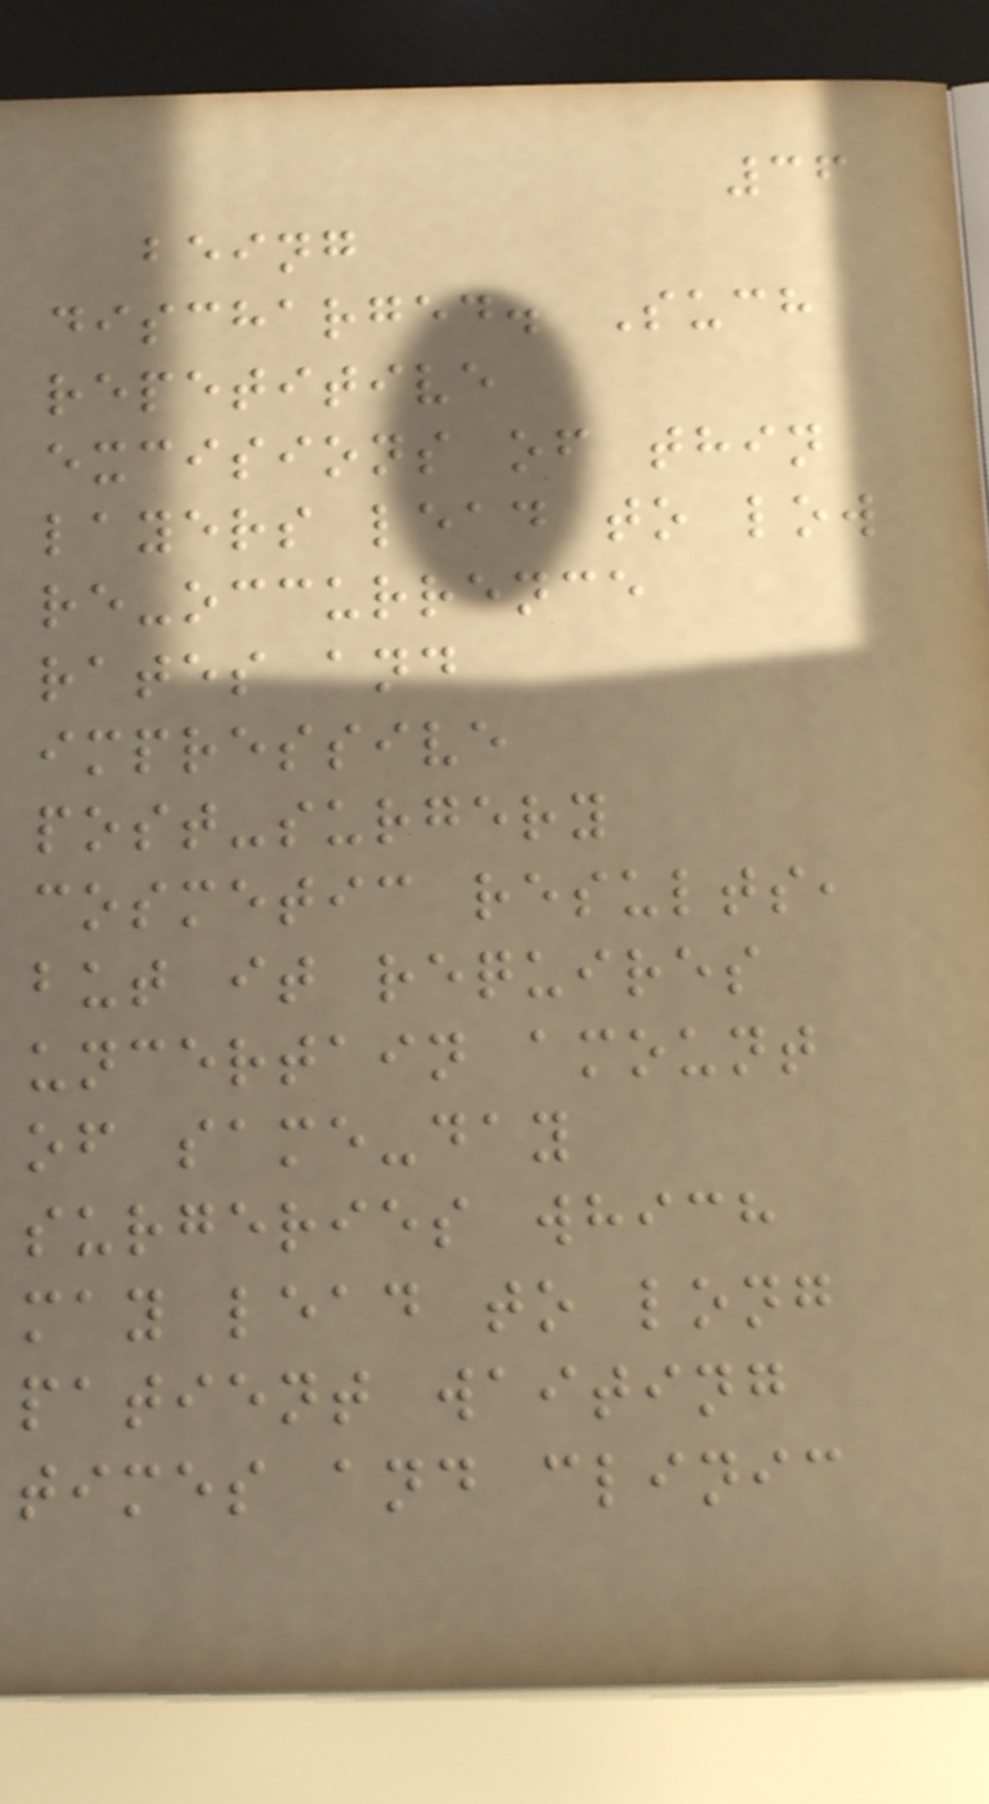36
being
discharged. Such
repetitive
excisions of thin
layers lead to low
re-occurrence
rates and
impressive
post-surgery
cosmetic results,
but it requires
uncertain amount
of same-day
surgeries which
may lead to long
patient waiting
times and clinic
